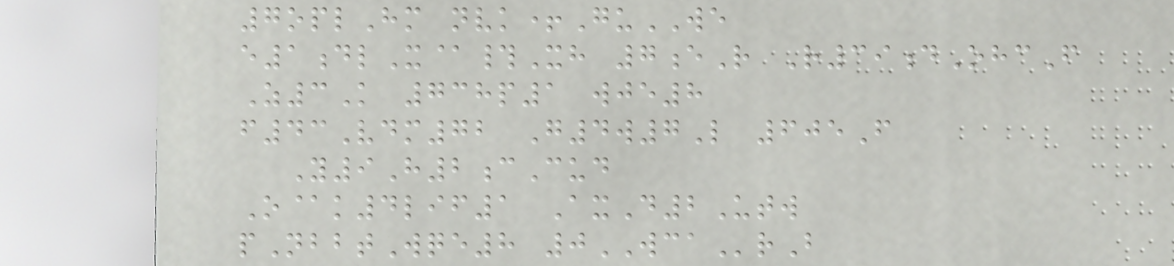7oplHm nvk+GuWE
e1dlX@#Xh 7eR R39dOhcF
Z3K 738p1 wje8
f43Vdm72 G4w7L 605F
Y9H2cCud
O@k4lif1 AxD2Utw
pNbbtWqe8 0WCArB
